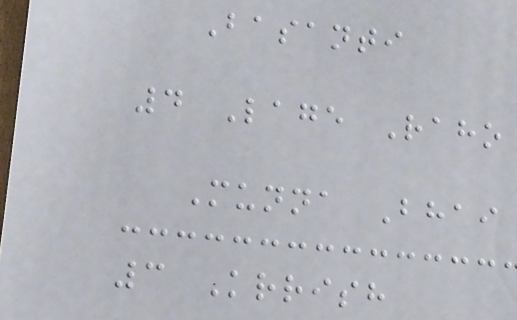Basanti
4 Lage Raho
Munna Bhai
3 Krrish
